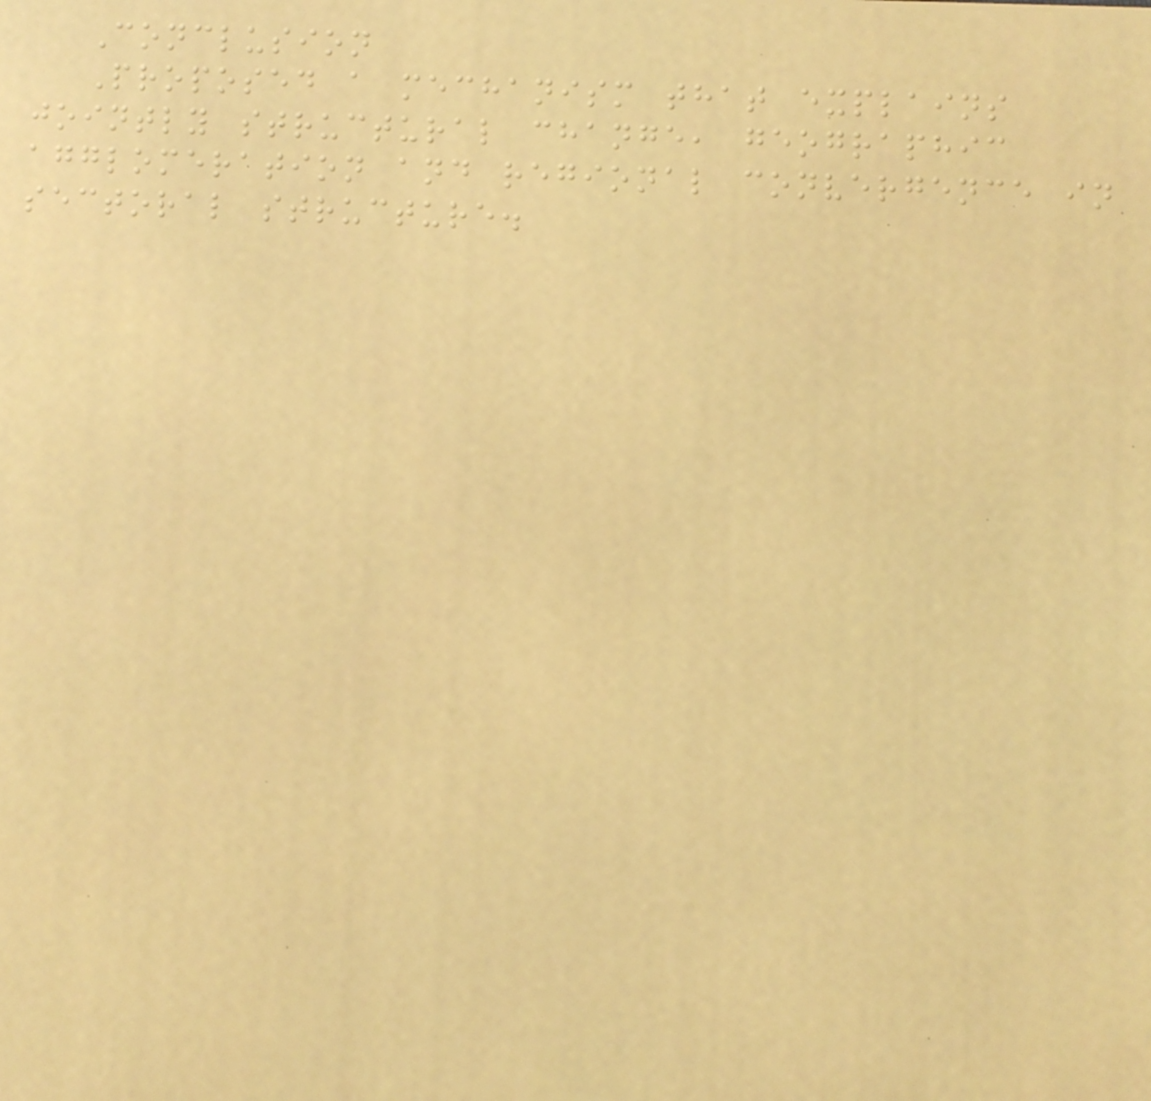Conclusion
Proposed a mechanism that explains
jointly structural change, geographic
agglomeration and regional convergence in
sectoral structure.
